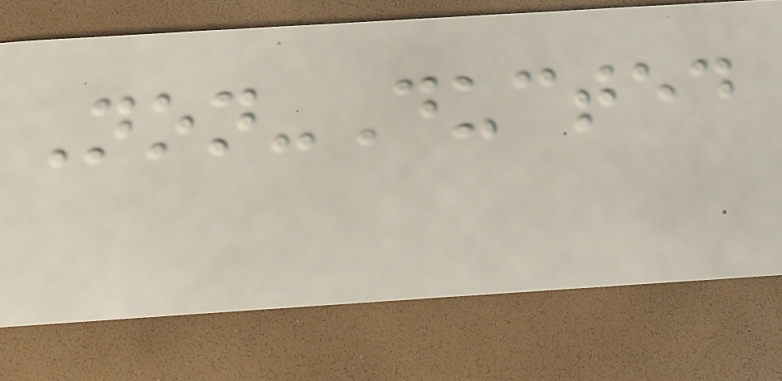Non-Ducted
